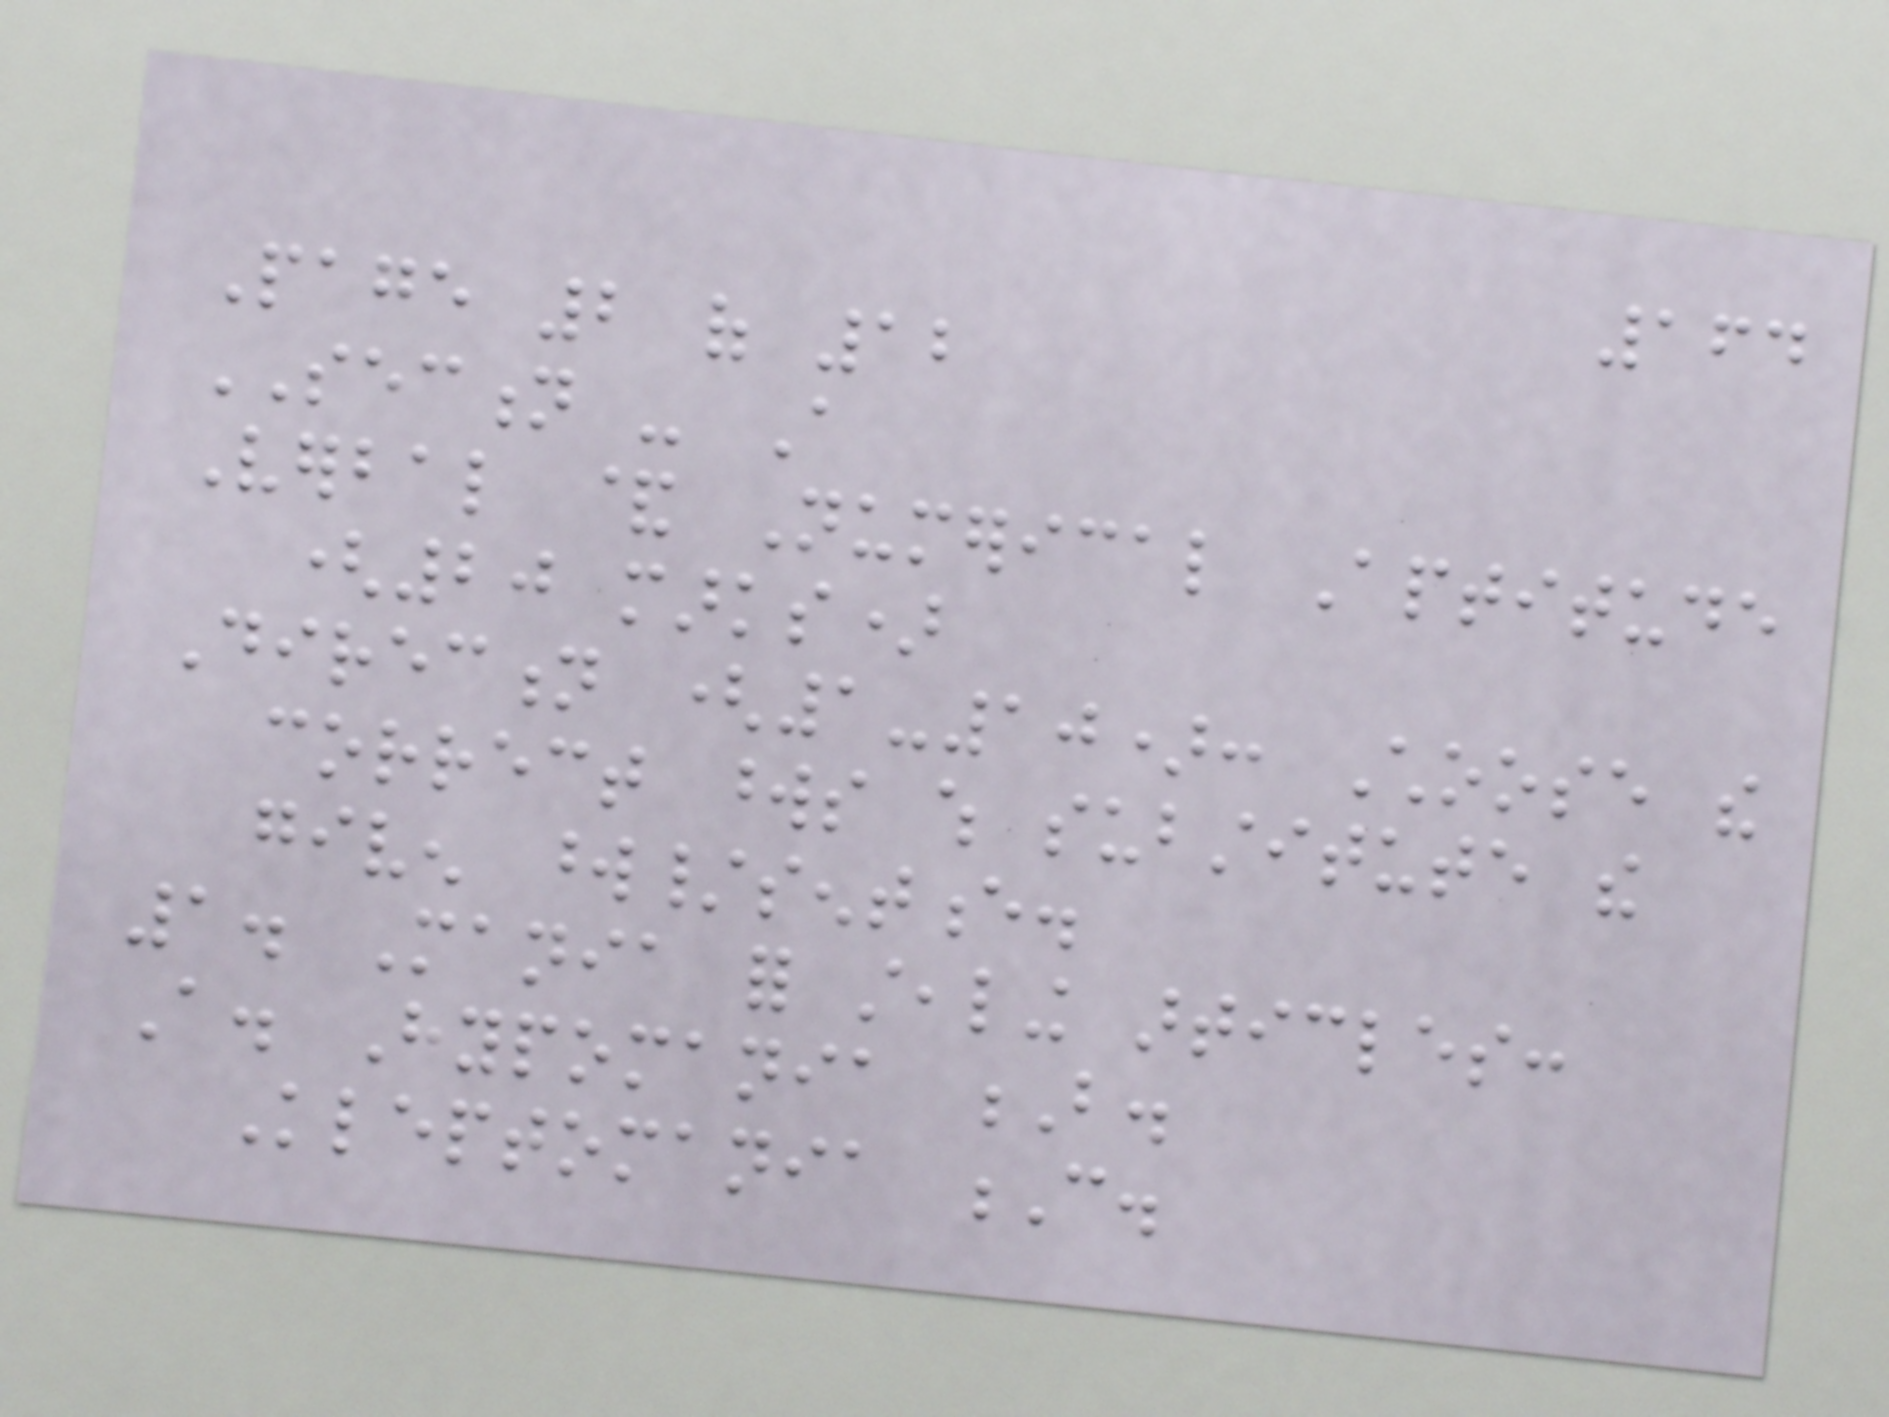164
Page 2 of 12
SECTION - A
Verbal & Numerical Aptitude
(20 marks)
Direction (1-10): Choose the
correct words which substitute the
given word/sentence.
1. Mania for stealing articles:
A. Hypomania B.
Kleptomania C.
